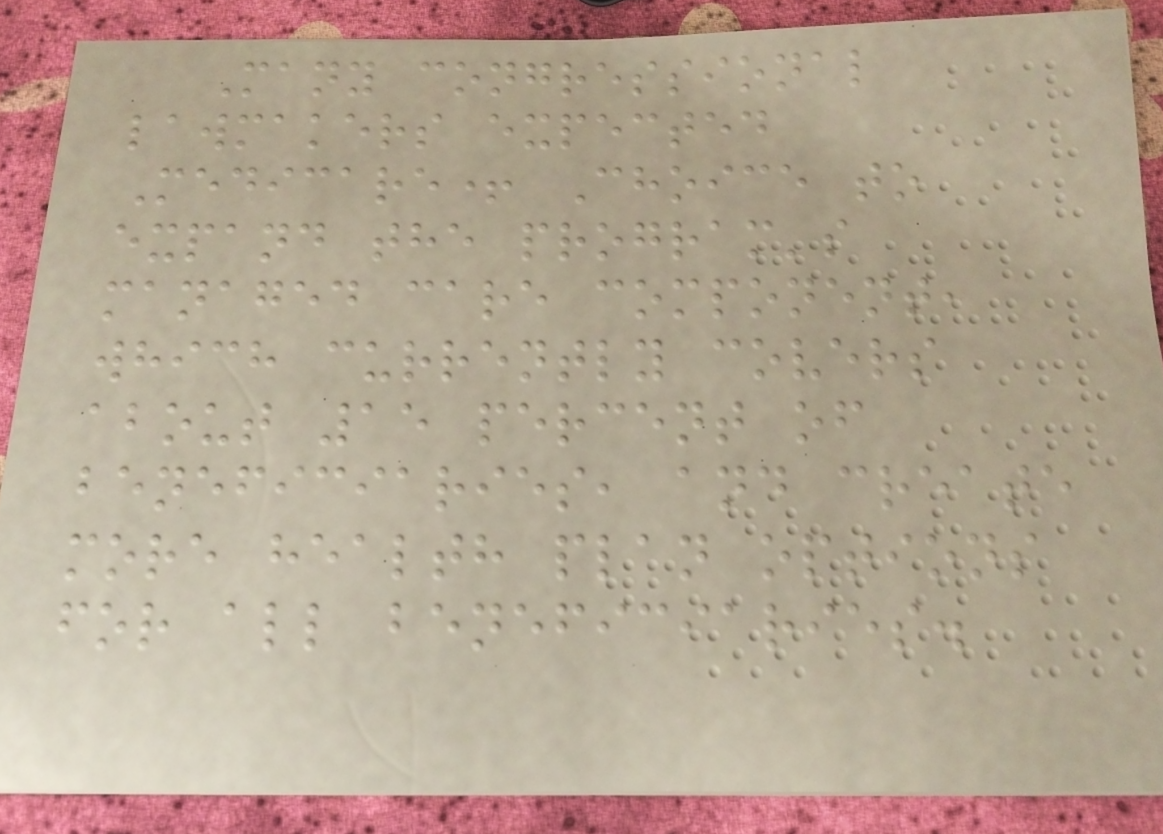Many congressional
lawmakers expected
Medicare+ Choice to
expand the program's
managed care component,
which currently covers
about 15 percent of
beneficiaries, and create
more health plan options
for all beneficiaries.
